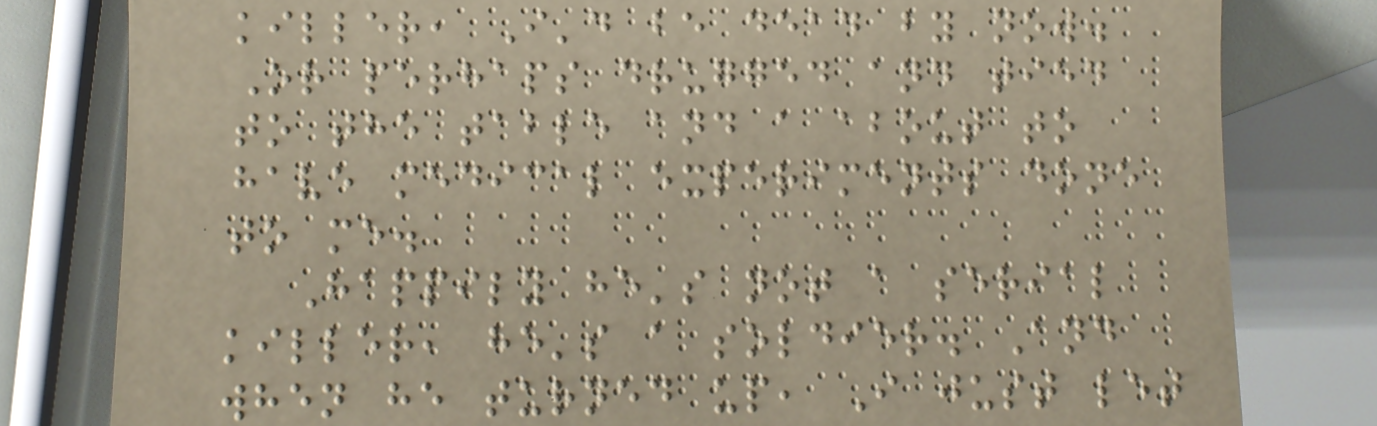killer, I'd be dead by now.
Or perhaps drugged and tied
to the table and a about to
have medical experiments done
to me.
Happily he's not a serial
killer, he's a soldier. And
when he turned up, I just let
